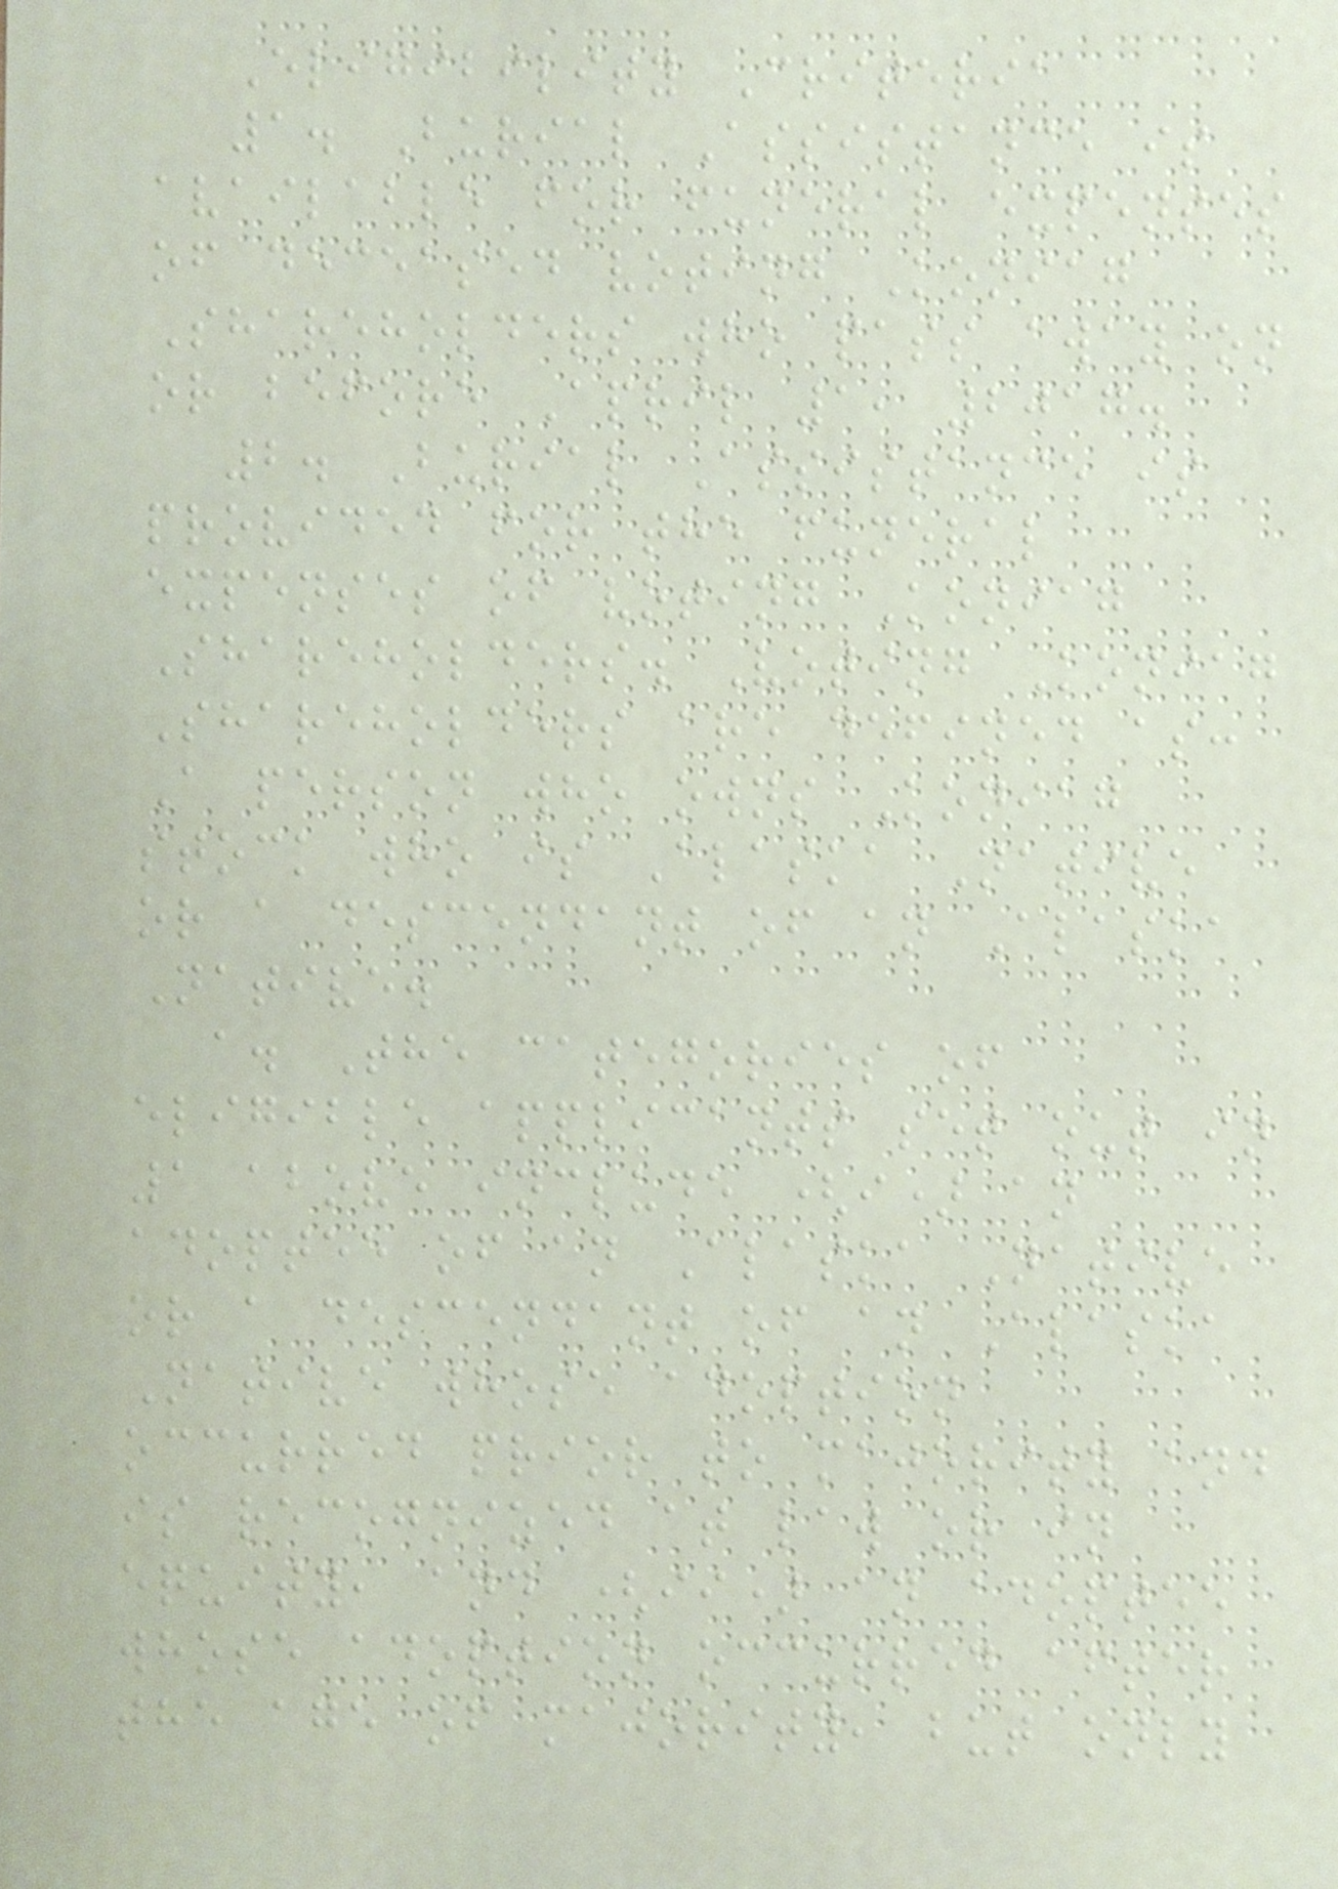Eligibility Criteria
1. Burial Assistance is
available for funeral expenses
of deceased voting Koniag
Shareholders who pass away on
or before April 1, 2017.
2. Burial Assistance is
provided for the funeral
expenses of voting Koniag
Shareholders. Voting Koniag
Shareholders are defined as:
A person who owns Koniag
stock who is Alaska Native
or a descendant of an Alaska
Native.
a. The categories of
eligible applicants set out in
1 above include (i) an
adoptee of an Alaska Native
or a descendant of an Alaska
Native whose adoption
occurred prior to majority and
is recognized at law or in
equity, and (ii) an adoptee
whose adoption occurred after
the age of majority, but only
